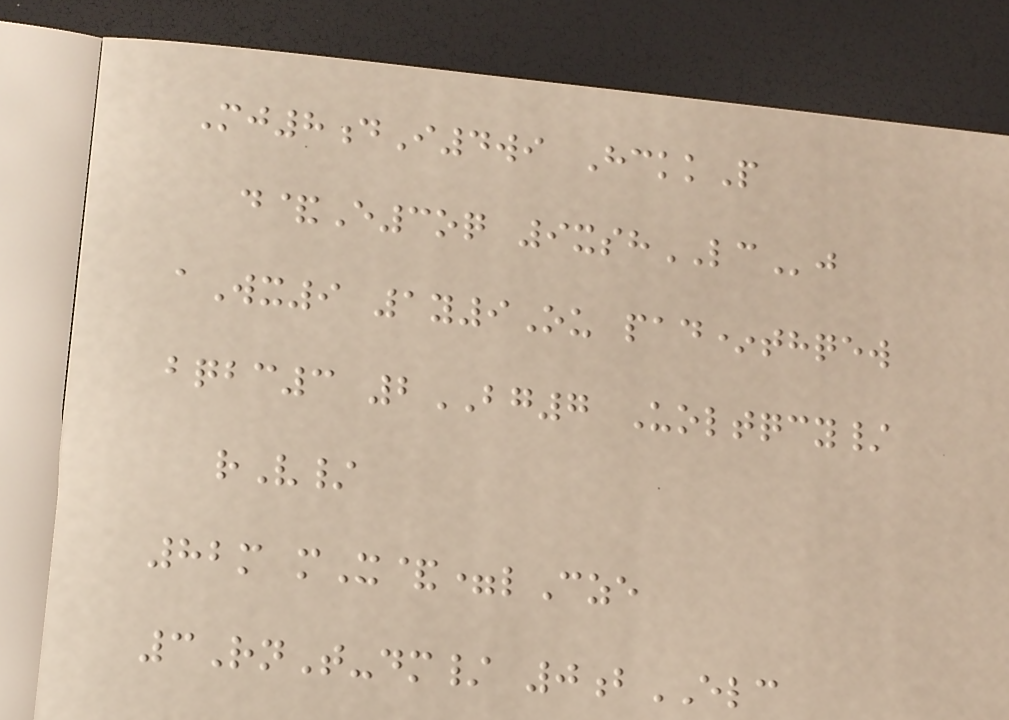Mj8dI4wi HckkP
d&E3oq 9xshLCj
aWx9 1y9Ou pad*thqew
bqbc3 2BG7 Uoltqcy/
rV/
82m mX&=lCze
3RnT-dm/ 0bELC
